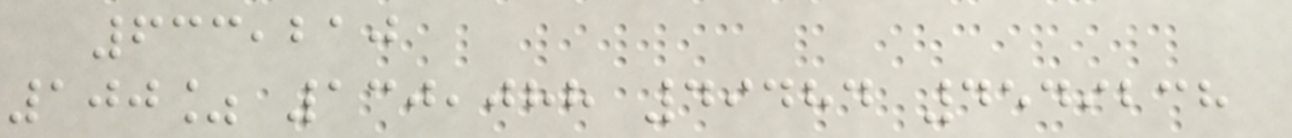633,210
100% 130,088 49484 4549238
